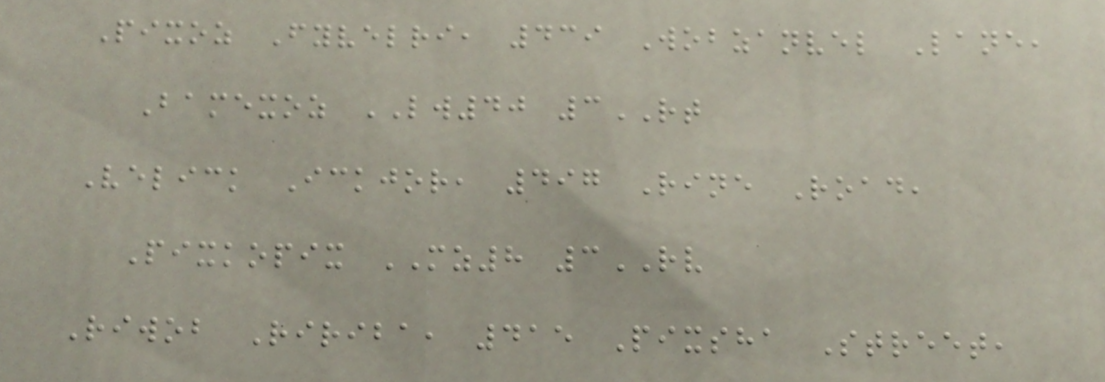Pixoz Fyvelri, 439 Wobzanvel Lane,
Bamexoz LW40 3RT
Velick Ickjor, 497 Rine Road,
Pixkopix MZ8 3RV
Riwob Ririba, 415 Pixsha Street,
